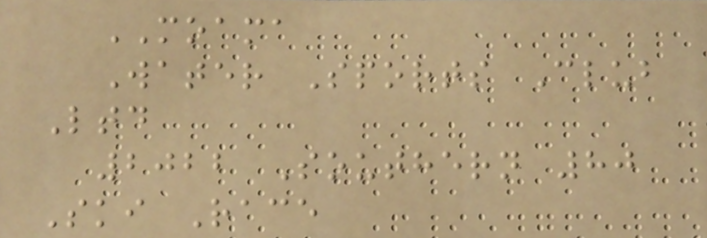MOAMA
Water Sports Club
Ltd
2022 Southern 80
Ski Race
